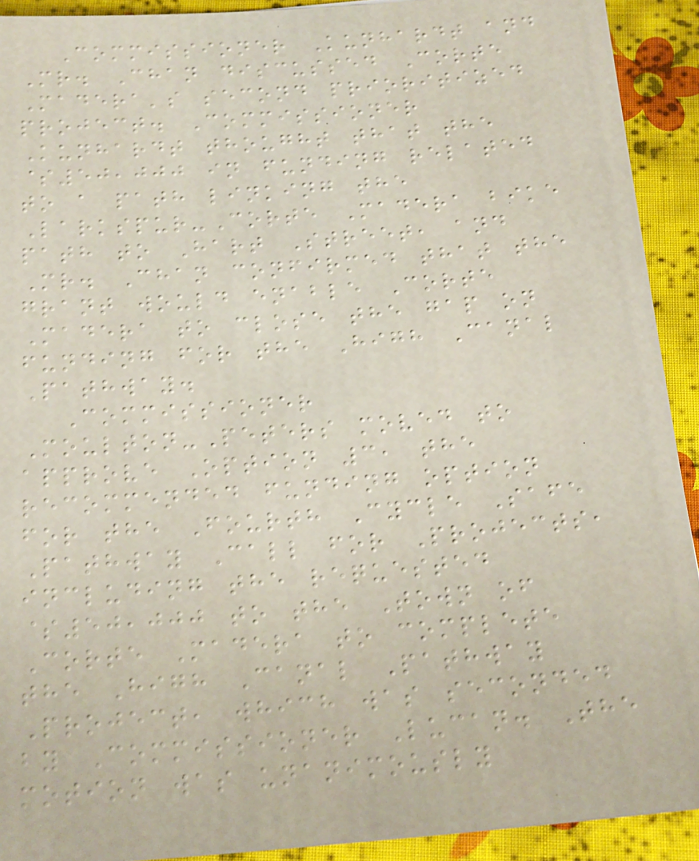Commissioner Kunhardt and
Mr. Chan discussed Corte
Madera's second prioritized
project. Commissioner
Kunhardt thought that the
$50,000 in funding related
to a path linking the
Larkspur-Corte Madera bike
path to Hart Street, and
Mr. Chan confirmed that the
grant would enable Corte
Madera to close the gap on
funding for the High Canal
Pathway.
Commissioner
Moulton-Peters moved to
approve Option 3, the
recommended funding option
for the Fourth Cycle Safe
Pathway Call for Projects,
including the requested
$50,000 to the Town of
Corte Madera to complete
the High Canal Pathway
Project, which was seconded
by Commissioner Lucan. The
motion was unanimously
